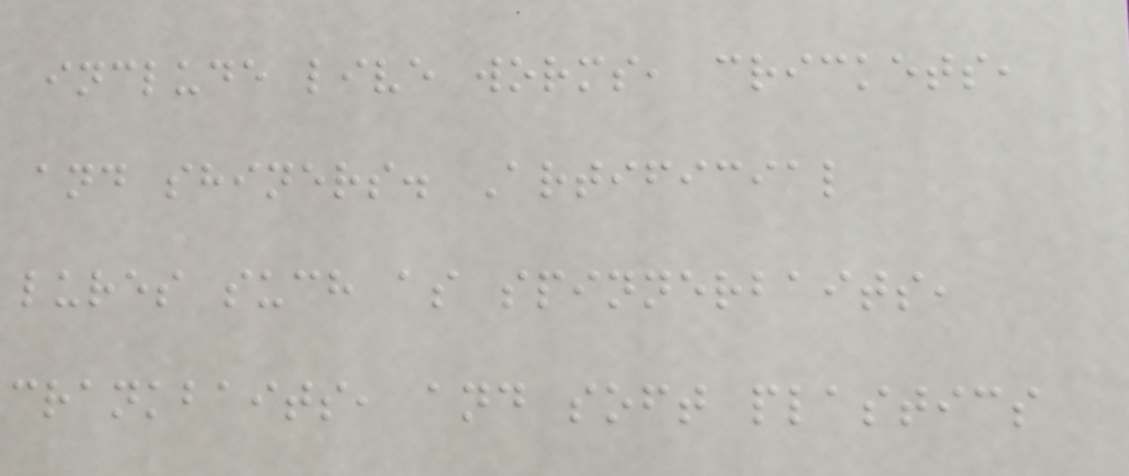include live worms, crickets,
and shiners. Artificial
lures such as spinnerbaits,
crankbaits, and soft plastics
